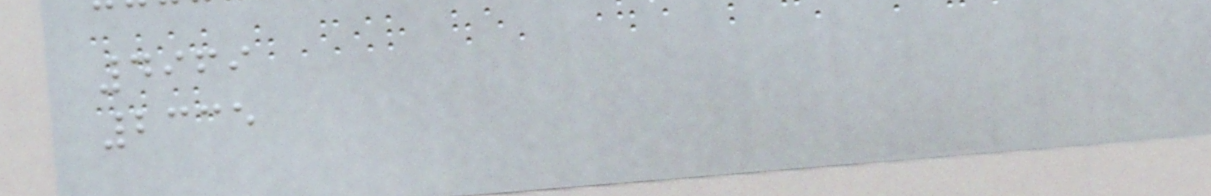4969
2335
